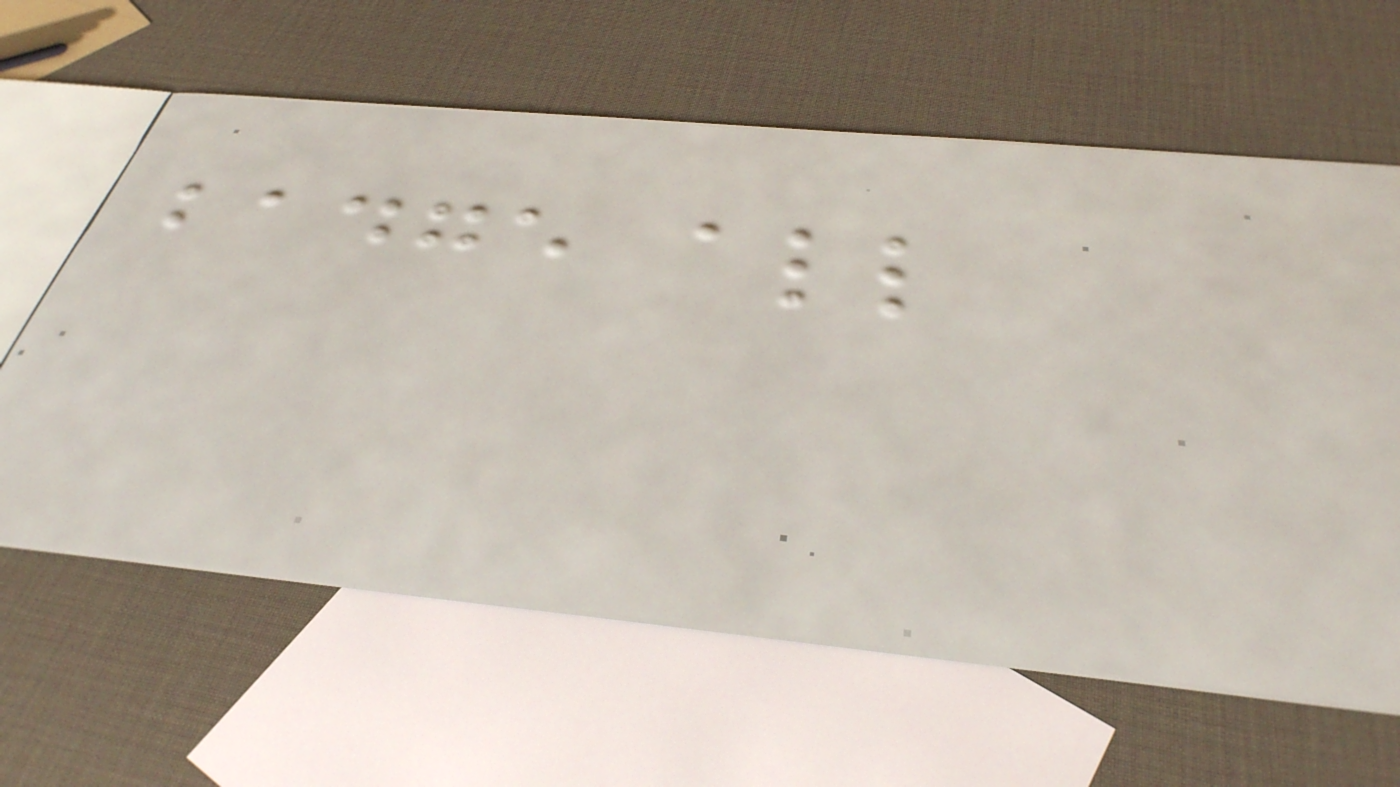badge all
